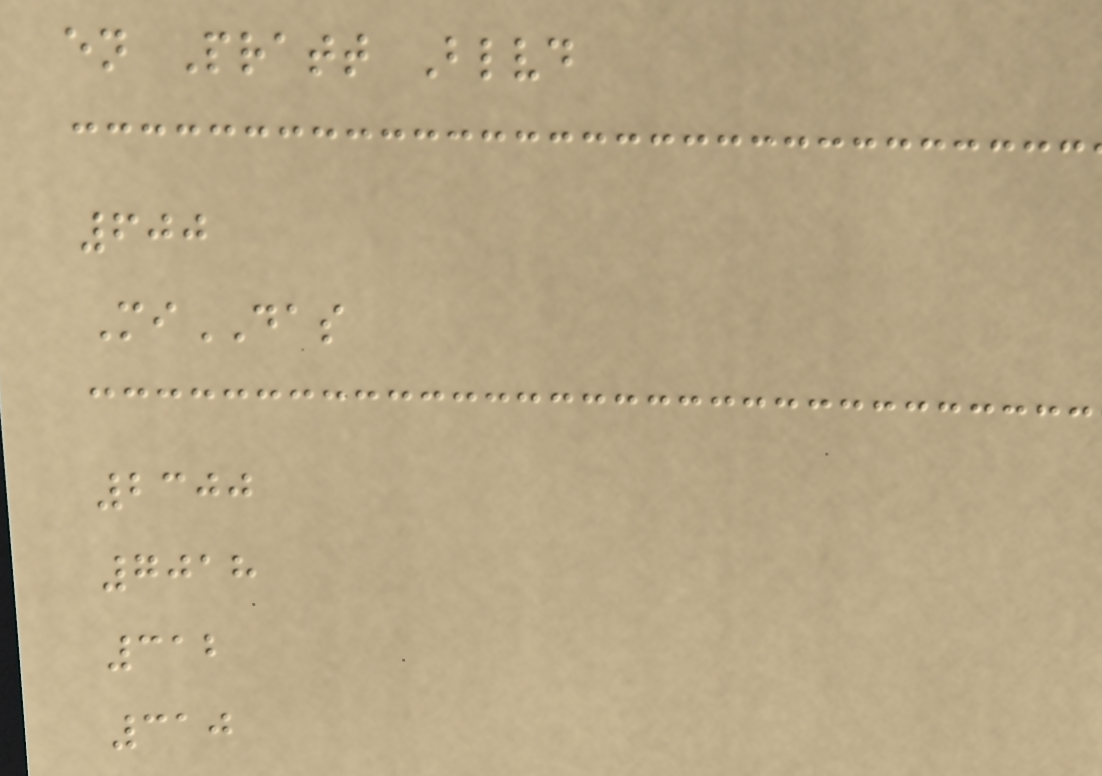en Pratt Blvd
600
MiDAS
2300
7018
312
310
